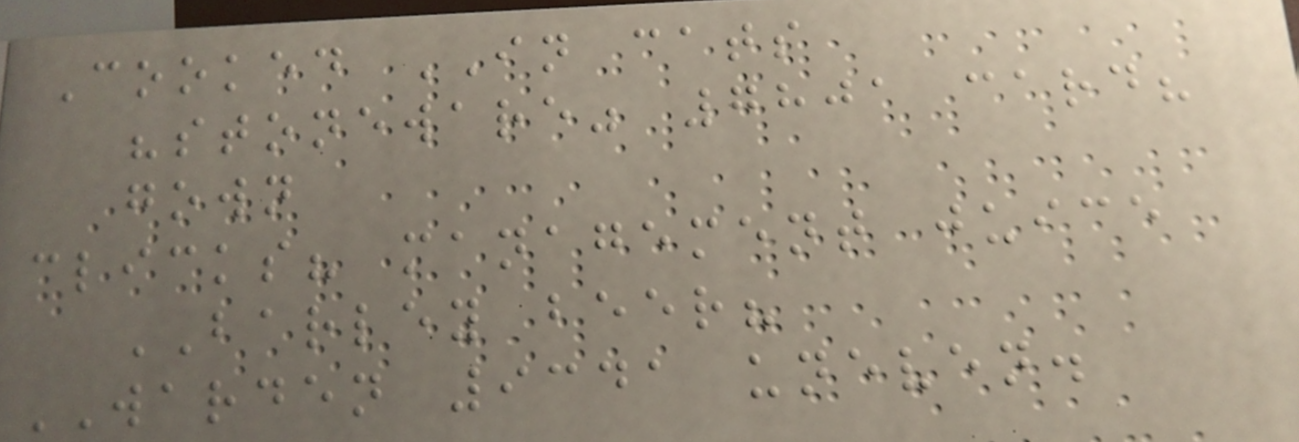Cooked IN cats
"stoneware" 7801 card?
gown
clicks? management juice
BARLEY beer?
WARDEN 9341 uneven.
